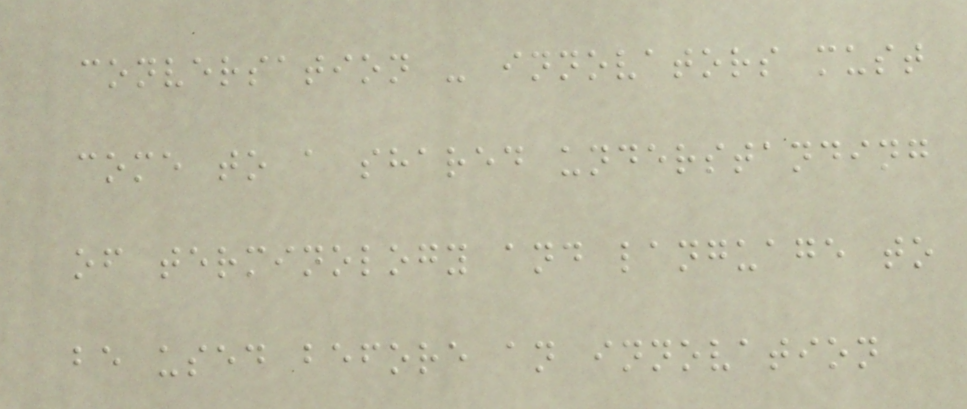conversation - innovators must
come to a shared understanding
of terminology and language to
be used before an innovation
